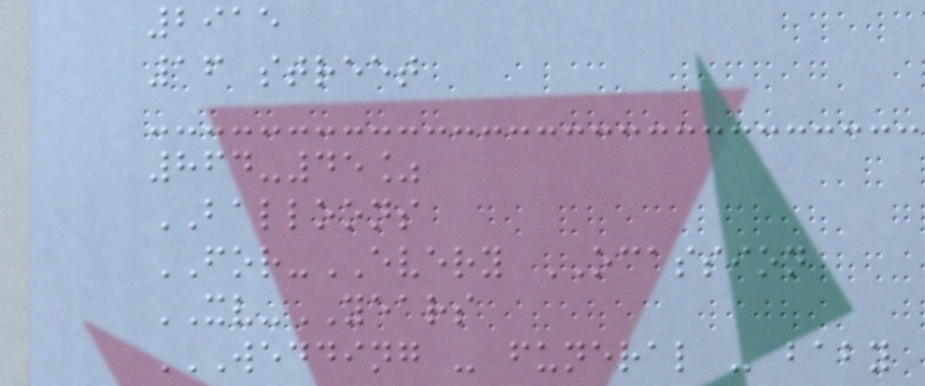2915
16 street
864-45%
BALLOONS
FOR-EVERY OCASSION
XV-YEARS
WEDDING - FUNERAL - BABY
